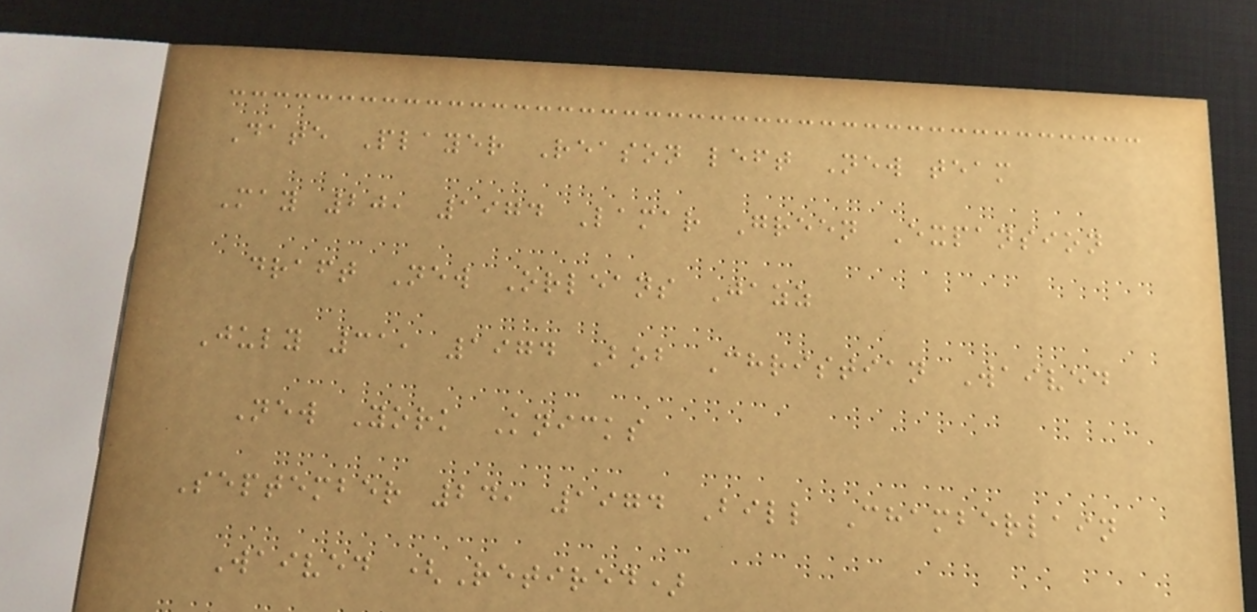Date Player Reason left New team
May 20, 1974 Lamar Green Expansion
draft New Orleans Jazz
July 31, 1974 Bob Christian Waived
New York Knicks
September 24, 1974 Bill Chamberlain
Waived (Retired)
